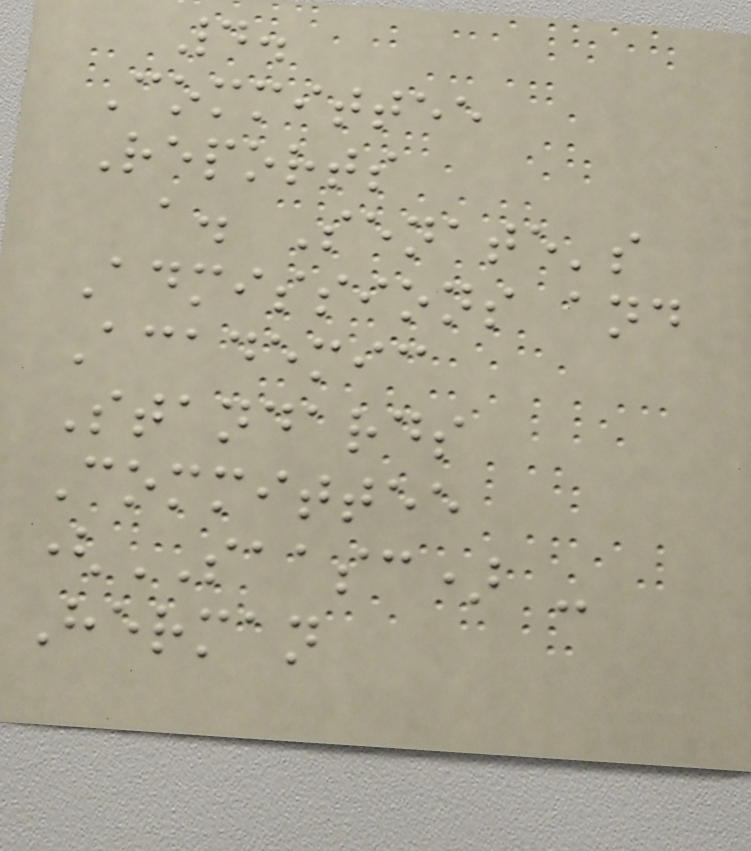4.
Committee
Reports
a. Senate's
Admissions and
Academic
Standards
Committee
(SAASC) -
Herman
